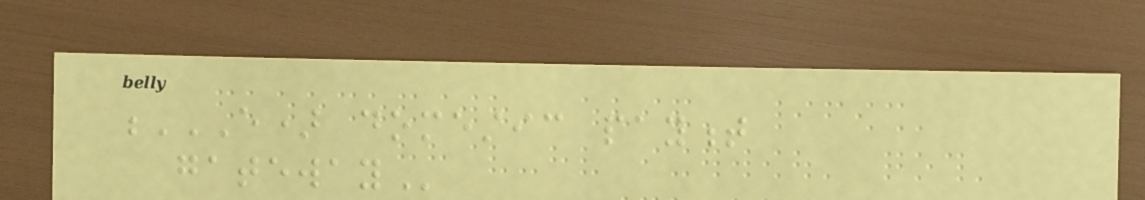E) DOMESTIC PAYMENT
GATEWAY
